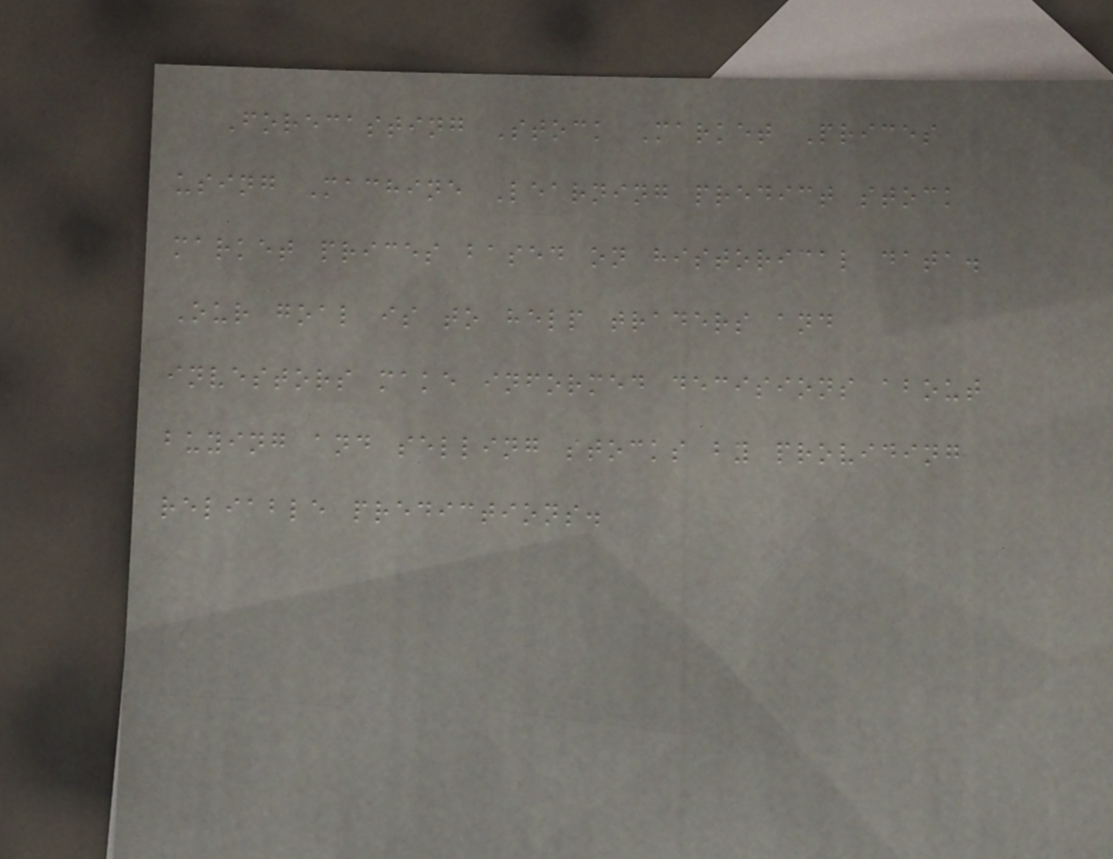Forecasting Stock Market Prices
using Machine Learning predict stock
market prices based on historical data.
Our goal is to help traders and
investors make informed decisions about
buying and selling stocks by providing
reliable predictions.
